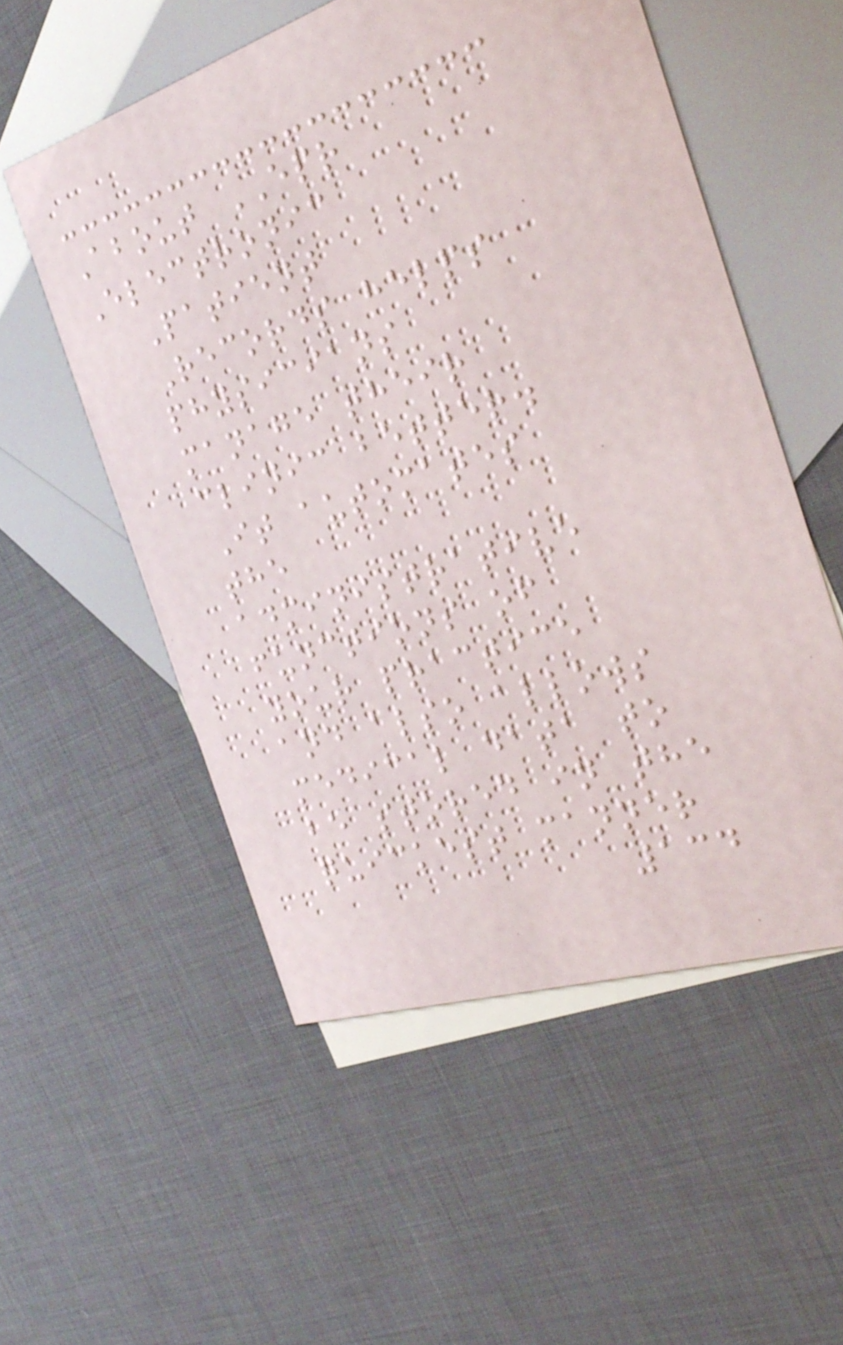About EPR
Electronic
Patient
Records helps
physicians
manage their
clinic better.
It automates
the
administrative
functions of
your practice
and also allows
medical data to
be stored in the
quickest manner
134
